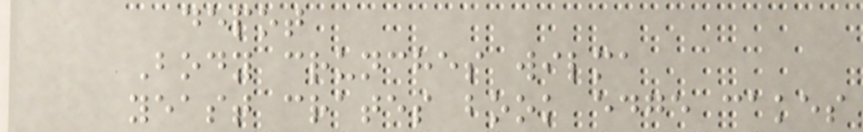depot
Body crunches wilma
yeast crates book edge cakes
